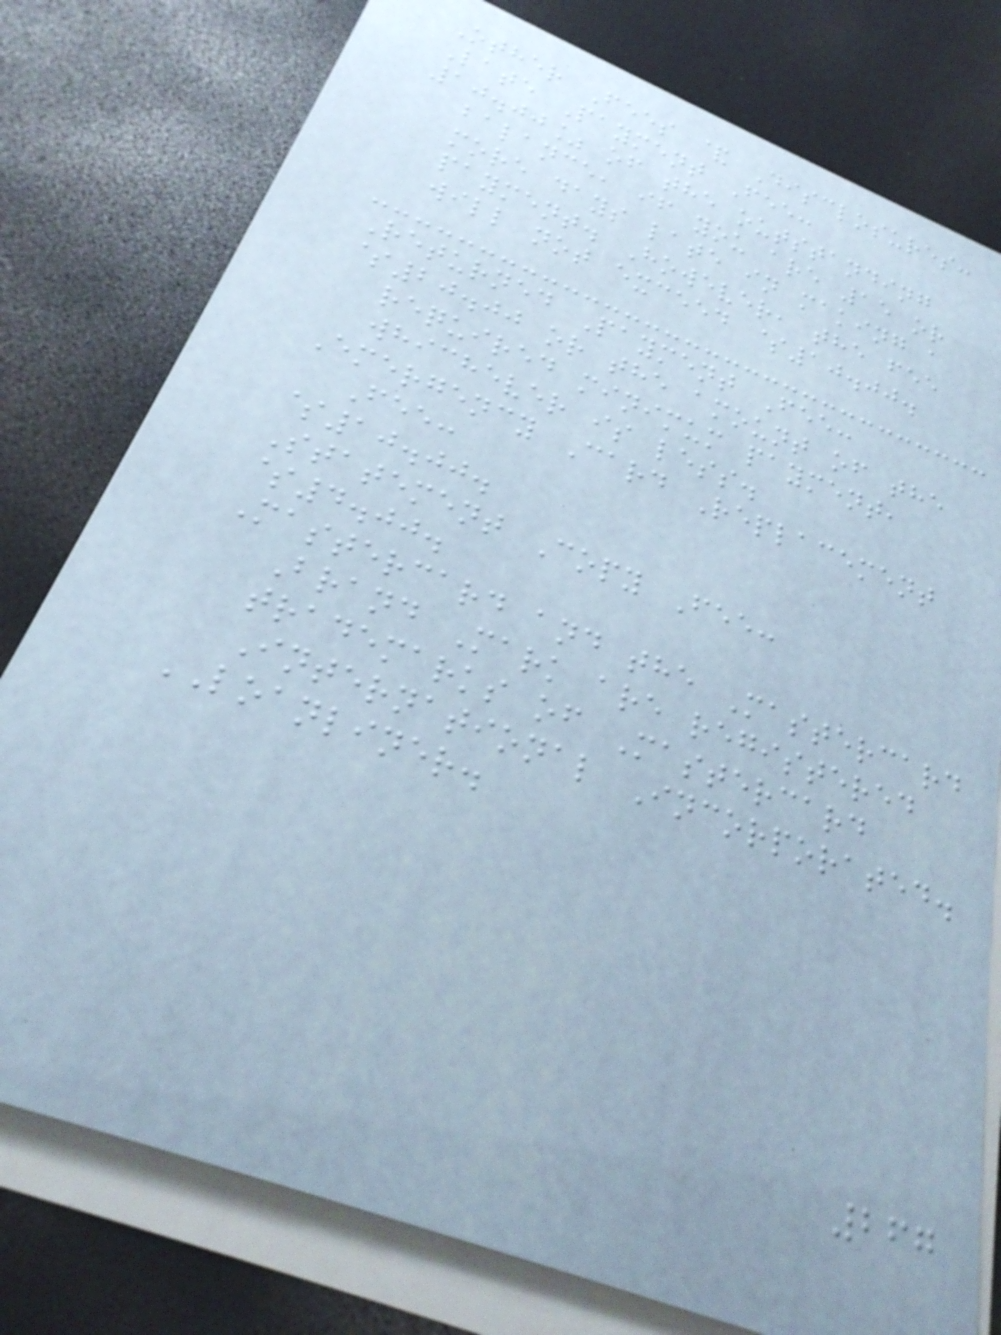Other Fees & Disclosures:
Late Payment Fee:
10.00% of the outstanding
balance, if you are 15 or
more days late in making a
payment. However, the fee
will not exceed $10.00.
Returned Payment Fee:
$20.00 or the amount of the
required minimum payment,
whichever is less.
Emergency Card Replacement
Fee:
$10.00.
Statement Copy Fee:
$4.00.
Mastercard and the Mastercard
Brand Mark are registered
trademarks of Mastercard
International Incorporated.
LOANLINER.
267
